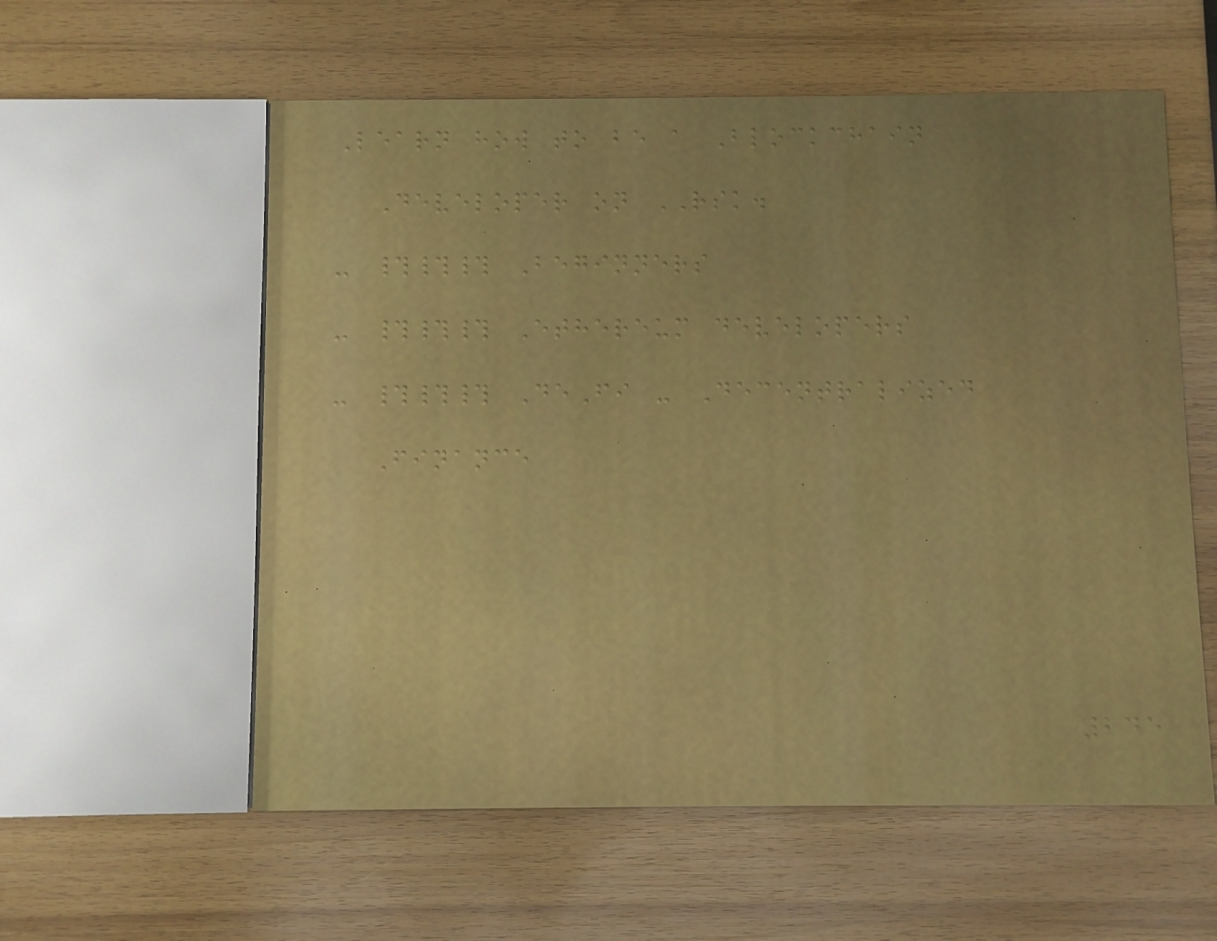Learn how to be a Blockchain
Developer on RSK.
- ### Beginners
- ### Ethereum developers
- ### DeFi - Decentralized
Finance
245
